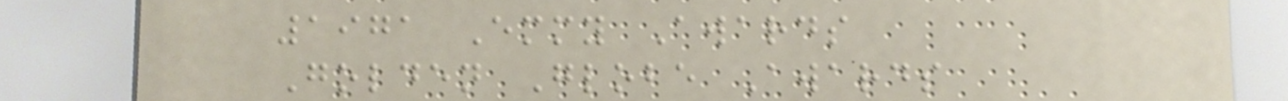1971 Emmy Awards
Golden Globe Awards
